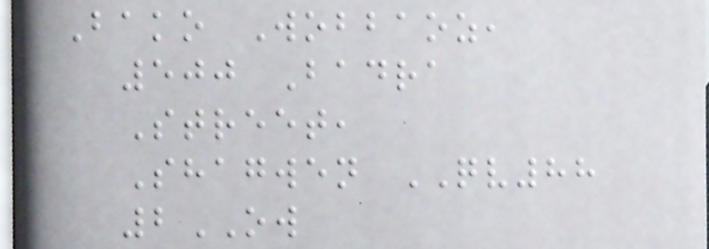Bako Wobbaoz,
500 Badra
Street,
Shagwen QV88
2OW
